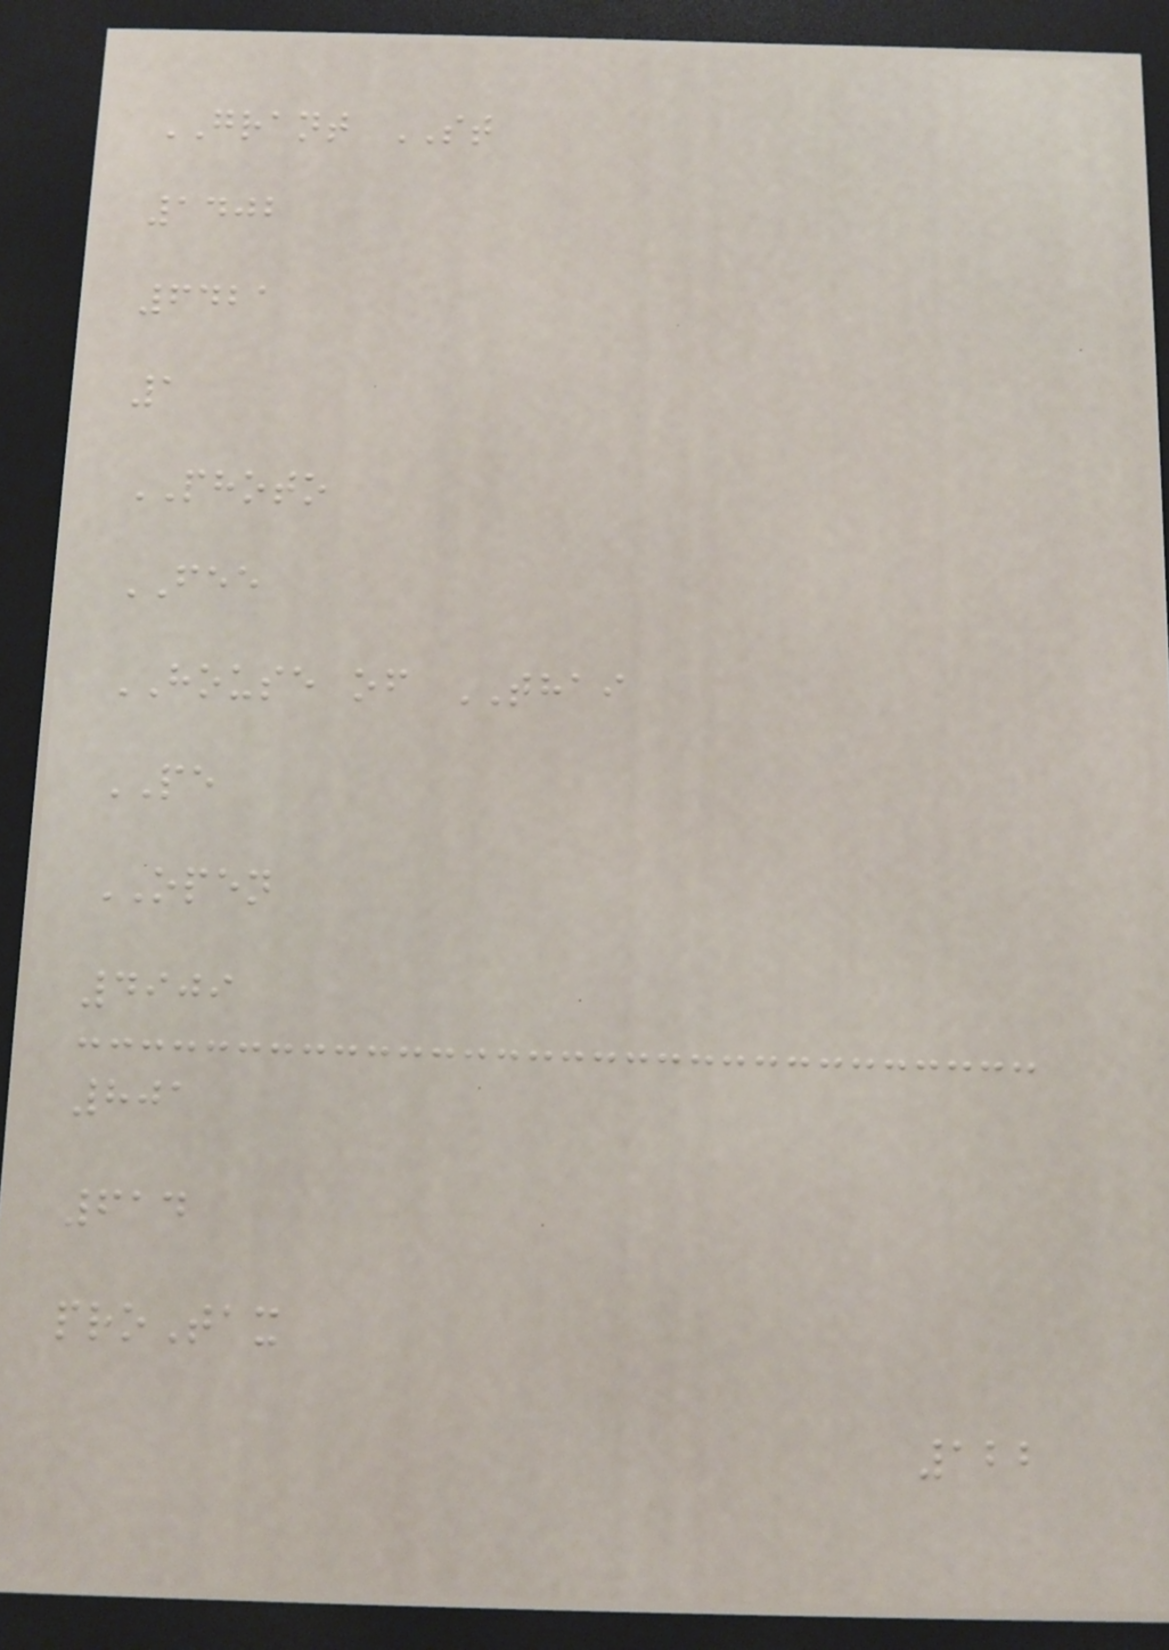GRANT ST
1402
6421
1
PHOTO
FEE
HOUSE of THAI
PE
OPEN
4909
801
614
proTax
122
